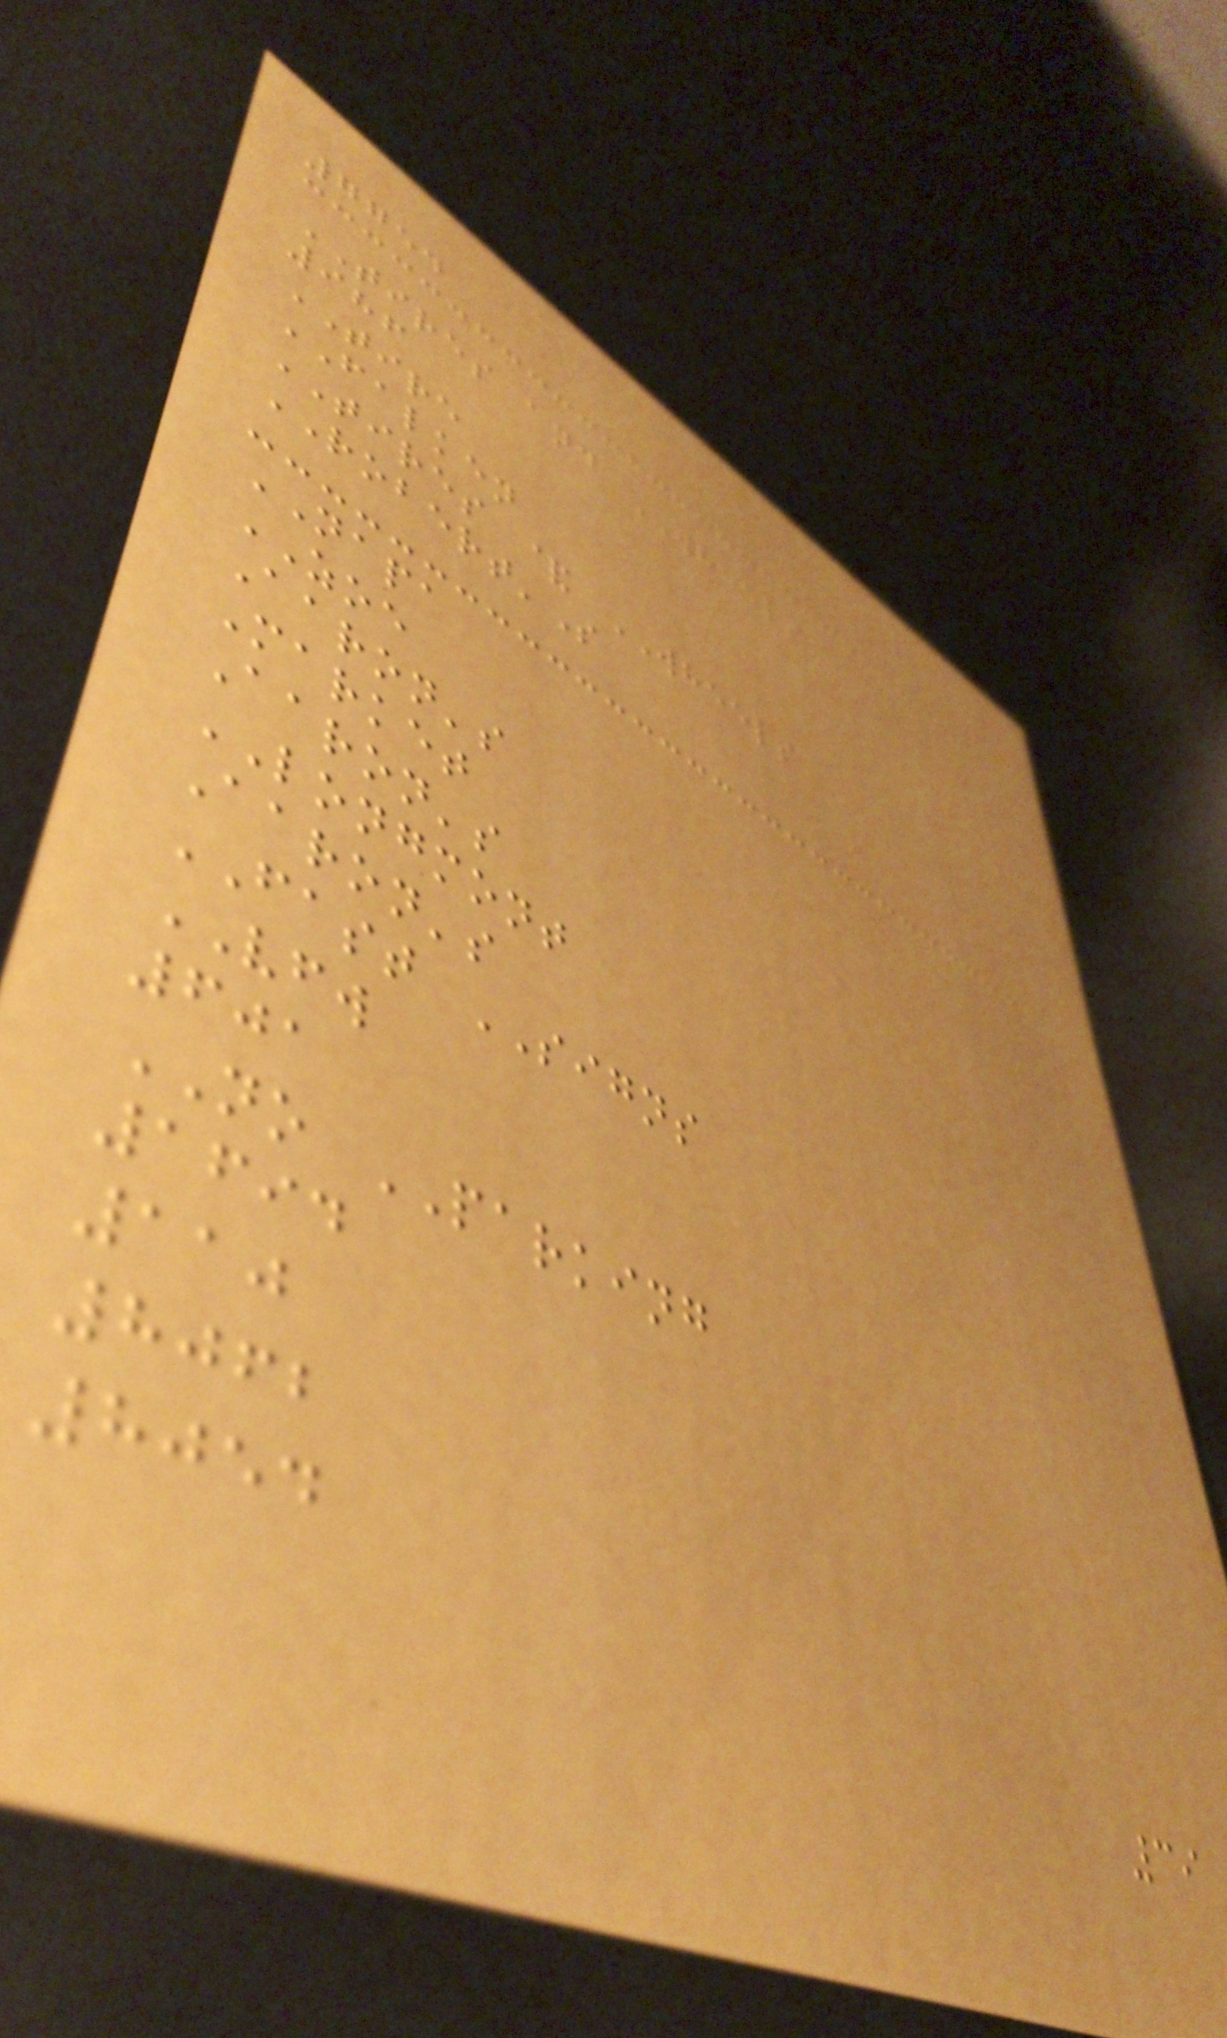7754
TIRES and WHEELS
986
TIRE
FALKEN
TIRES & WHEELS
ROBERT'S
NAPA
ZOE
Aaron's
Market
Aaron's
LONGMONT
Aaron's
FAST SIGNS
VFW
601
NO PARKING
1694
110
8062
8054
39
